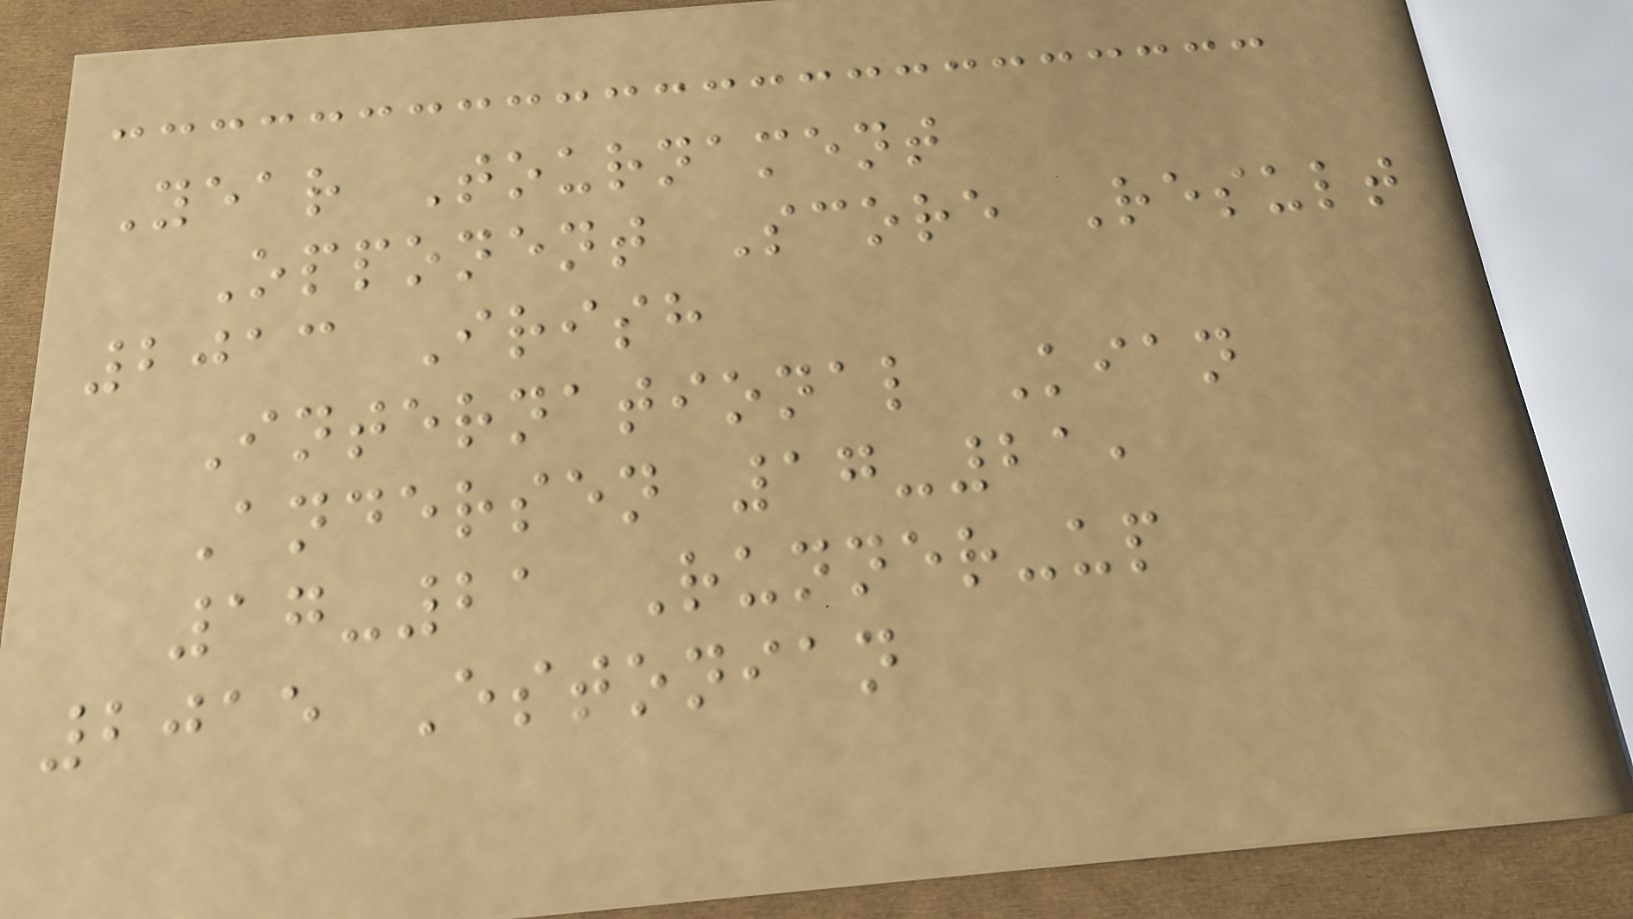Year Tournament
Opponent Score Result
2013 Irish
International Kian
Andersen 17-21,
17-21 Runner-up
2015 Estonian
